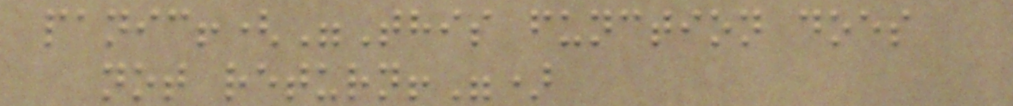panic!("This function does
not return!")
